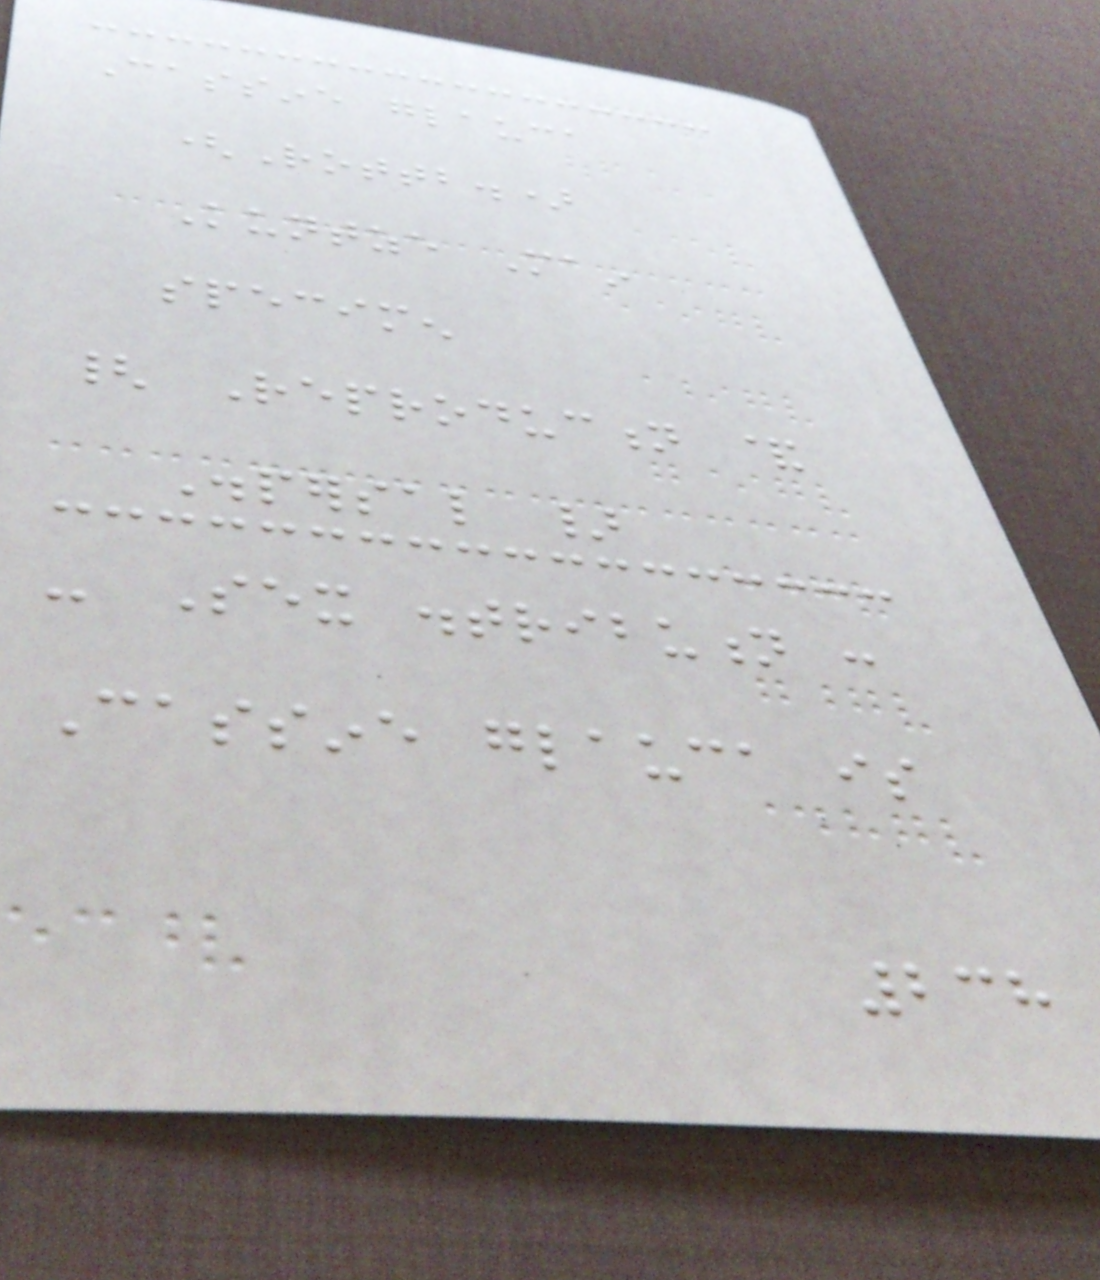Cassine glauca
(Rottb.)
Kuntze Main
specimen
{ Reproduction &
Dispersal }
- Sex distribution :
Cassine glauca is
238
